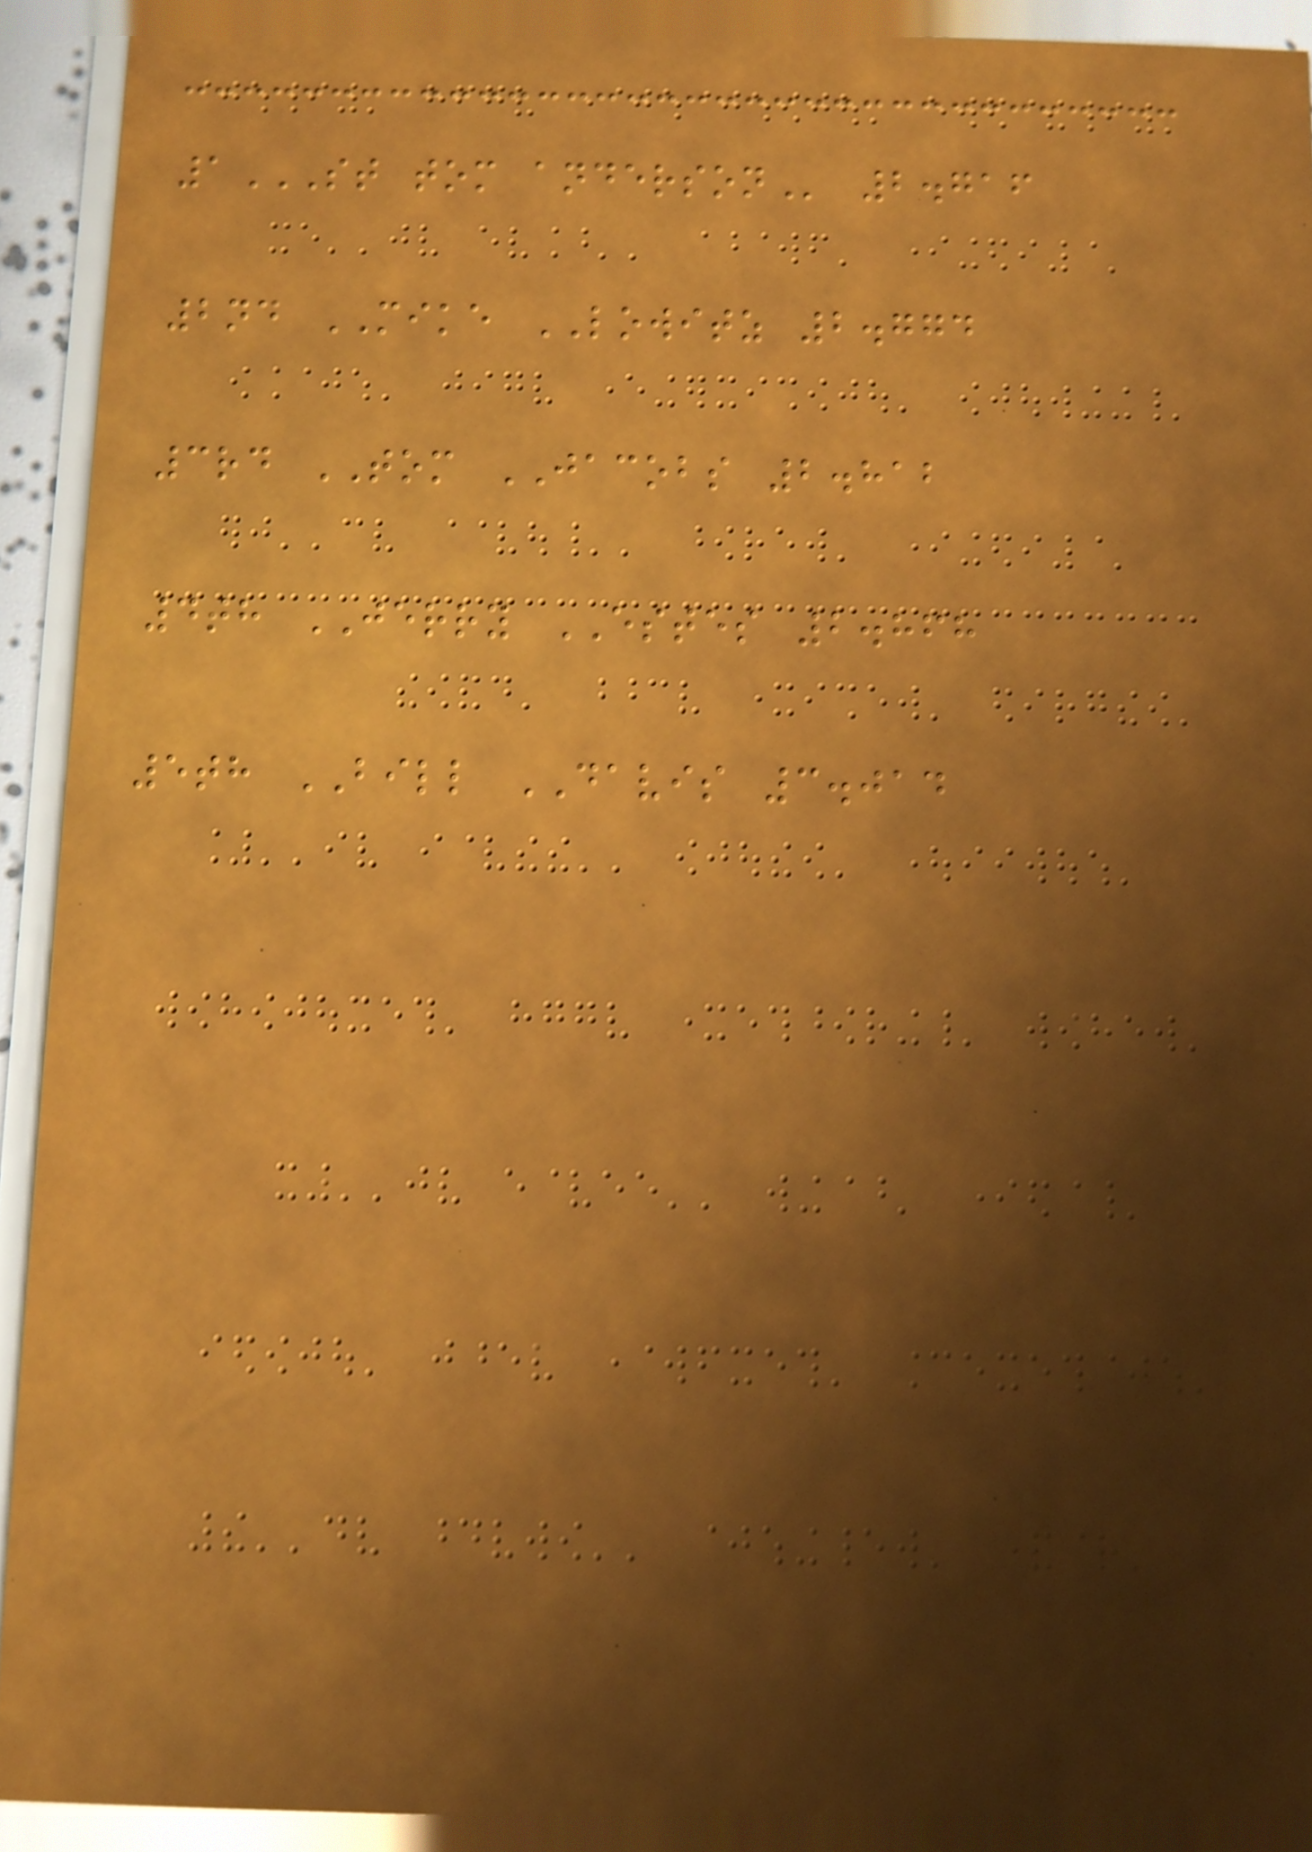1ST TOM ANDERSON 2.716
2nd MIKE LOWITZ 2.774
3rd TOM JACOBS 2.812
4th JERRY ESTES 2.868
5th BILL DAVIS 3.014
